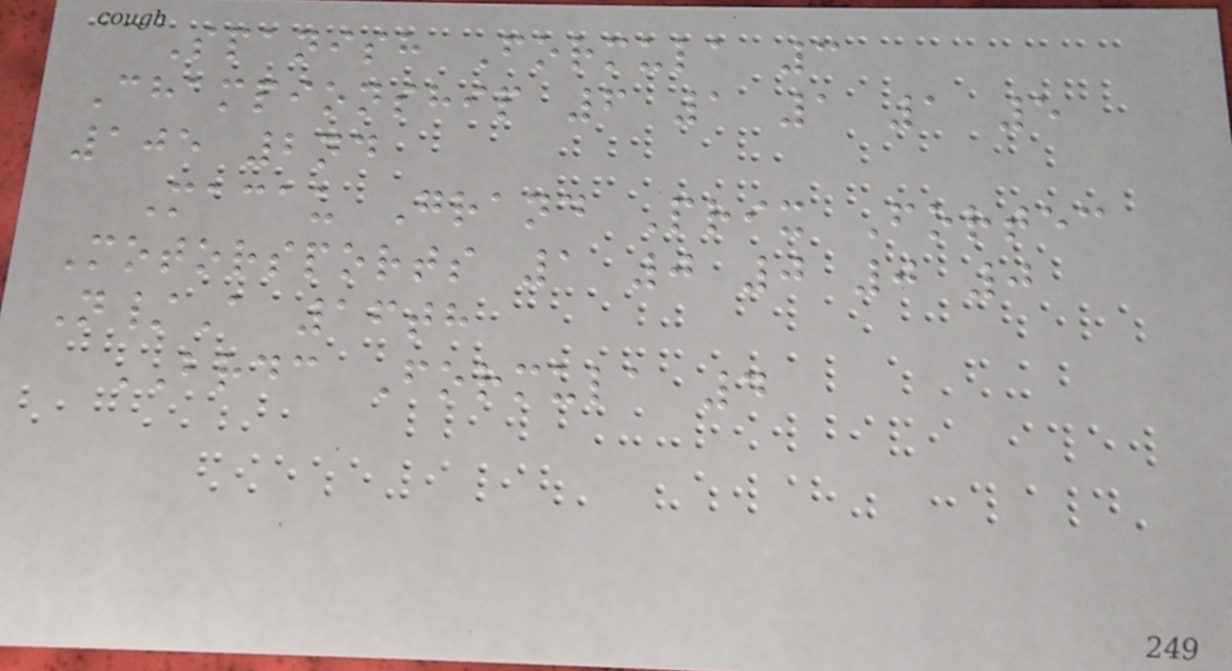Spanish Formula 3
Championship 6 1 1 1 5
105 2nd
Macau Grand Prix Fortec
Motorsports 1 0 0 0 0
N/A 16th
BRDC Formula 4
